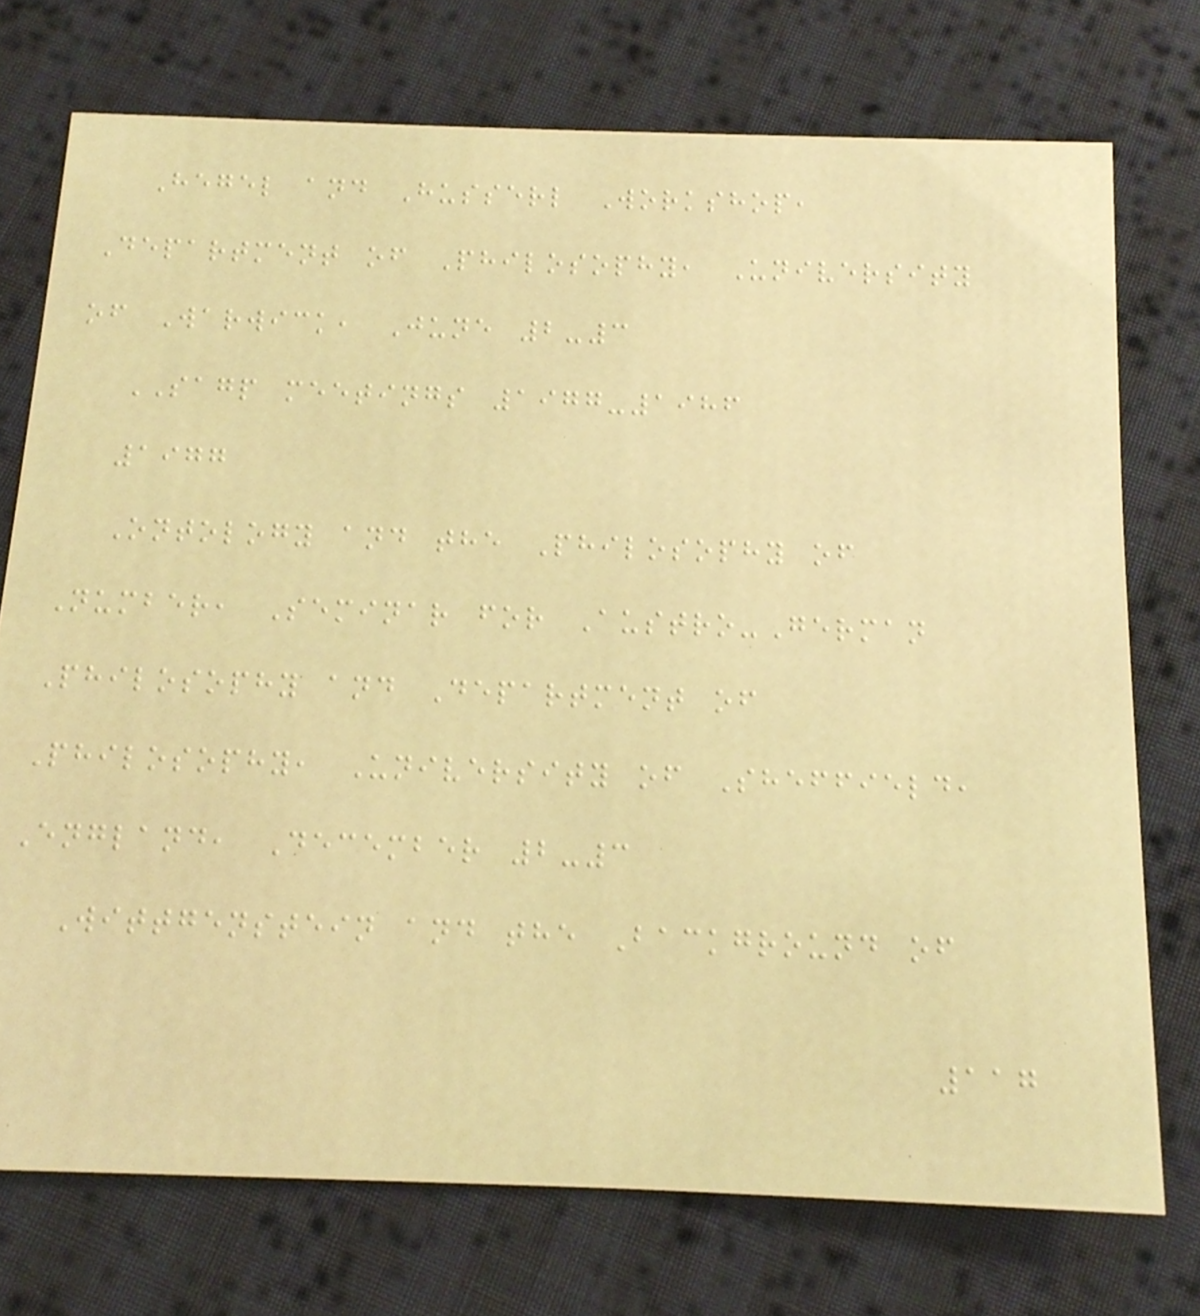Hegel and Husserl Workshop,
Department of Philosophy, University
of Warwick, June 2-3
SAGP meetings 1977-1986
1977
Ontology and the Philosophy of
Number, Seminar for Austro-German
Philosophy and Department of
Philosophy, University of Sheffield,
England, December 2-3
Wittgenstein and the Background of
117
